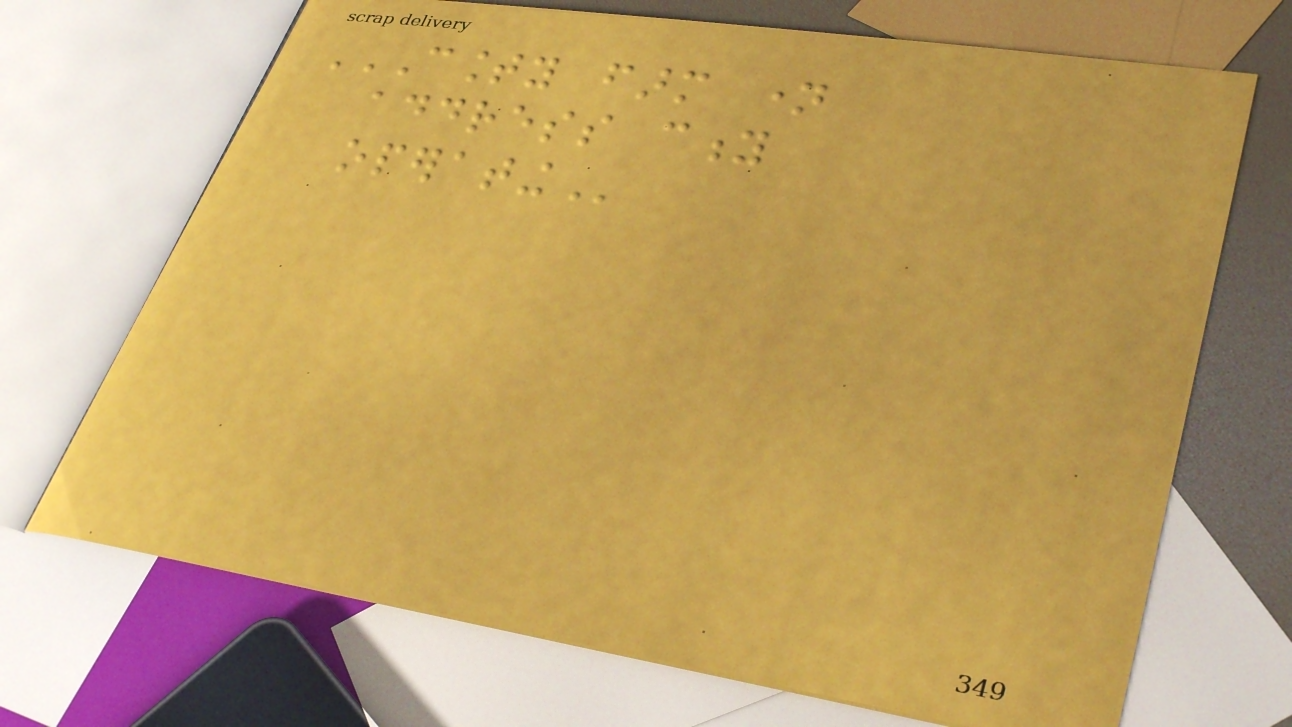COUNTY FARM NAME
ADDRESS CITY
OPERATING
